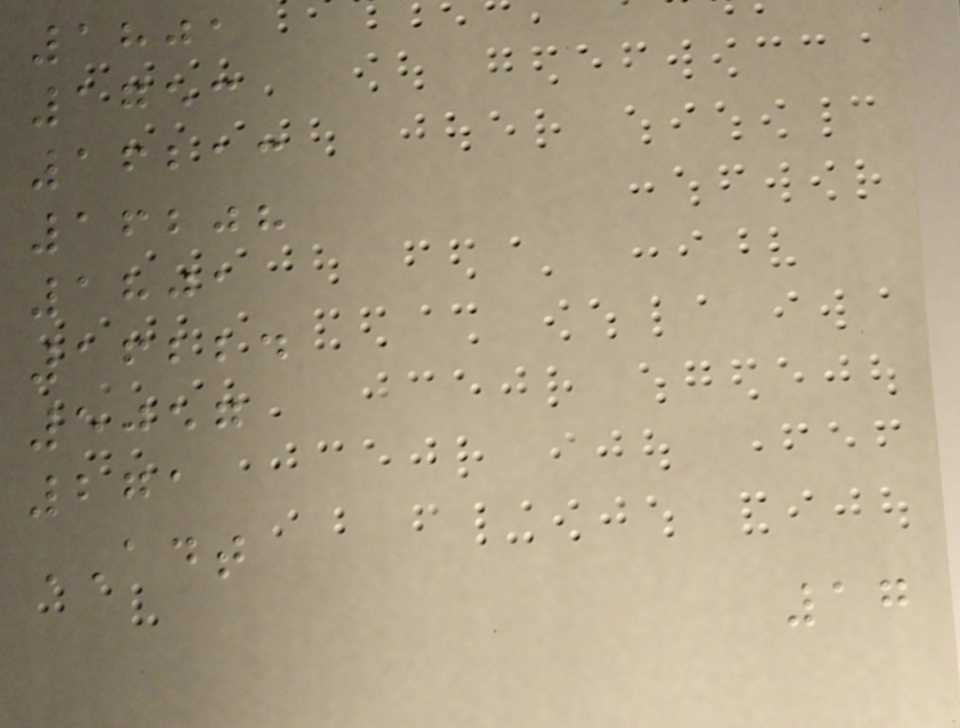1801
1753
16213
16208
1801
16224
5057
271
ADT
17
